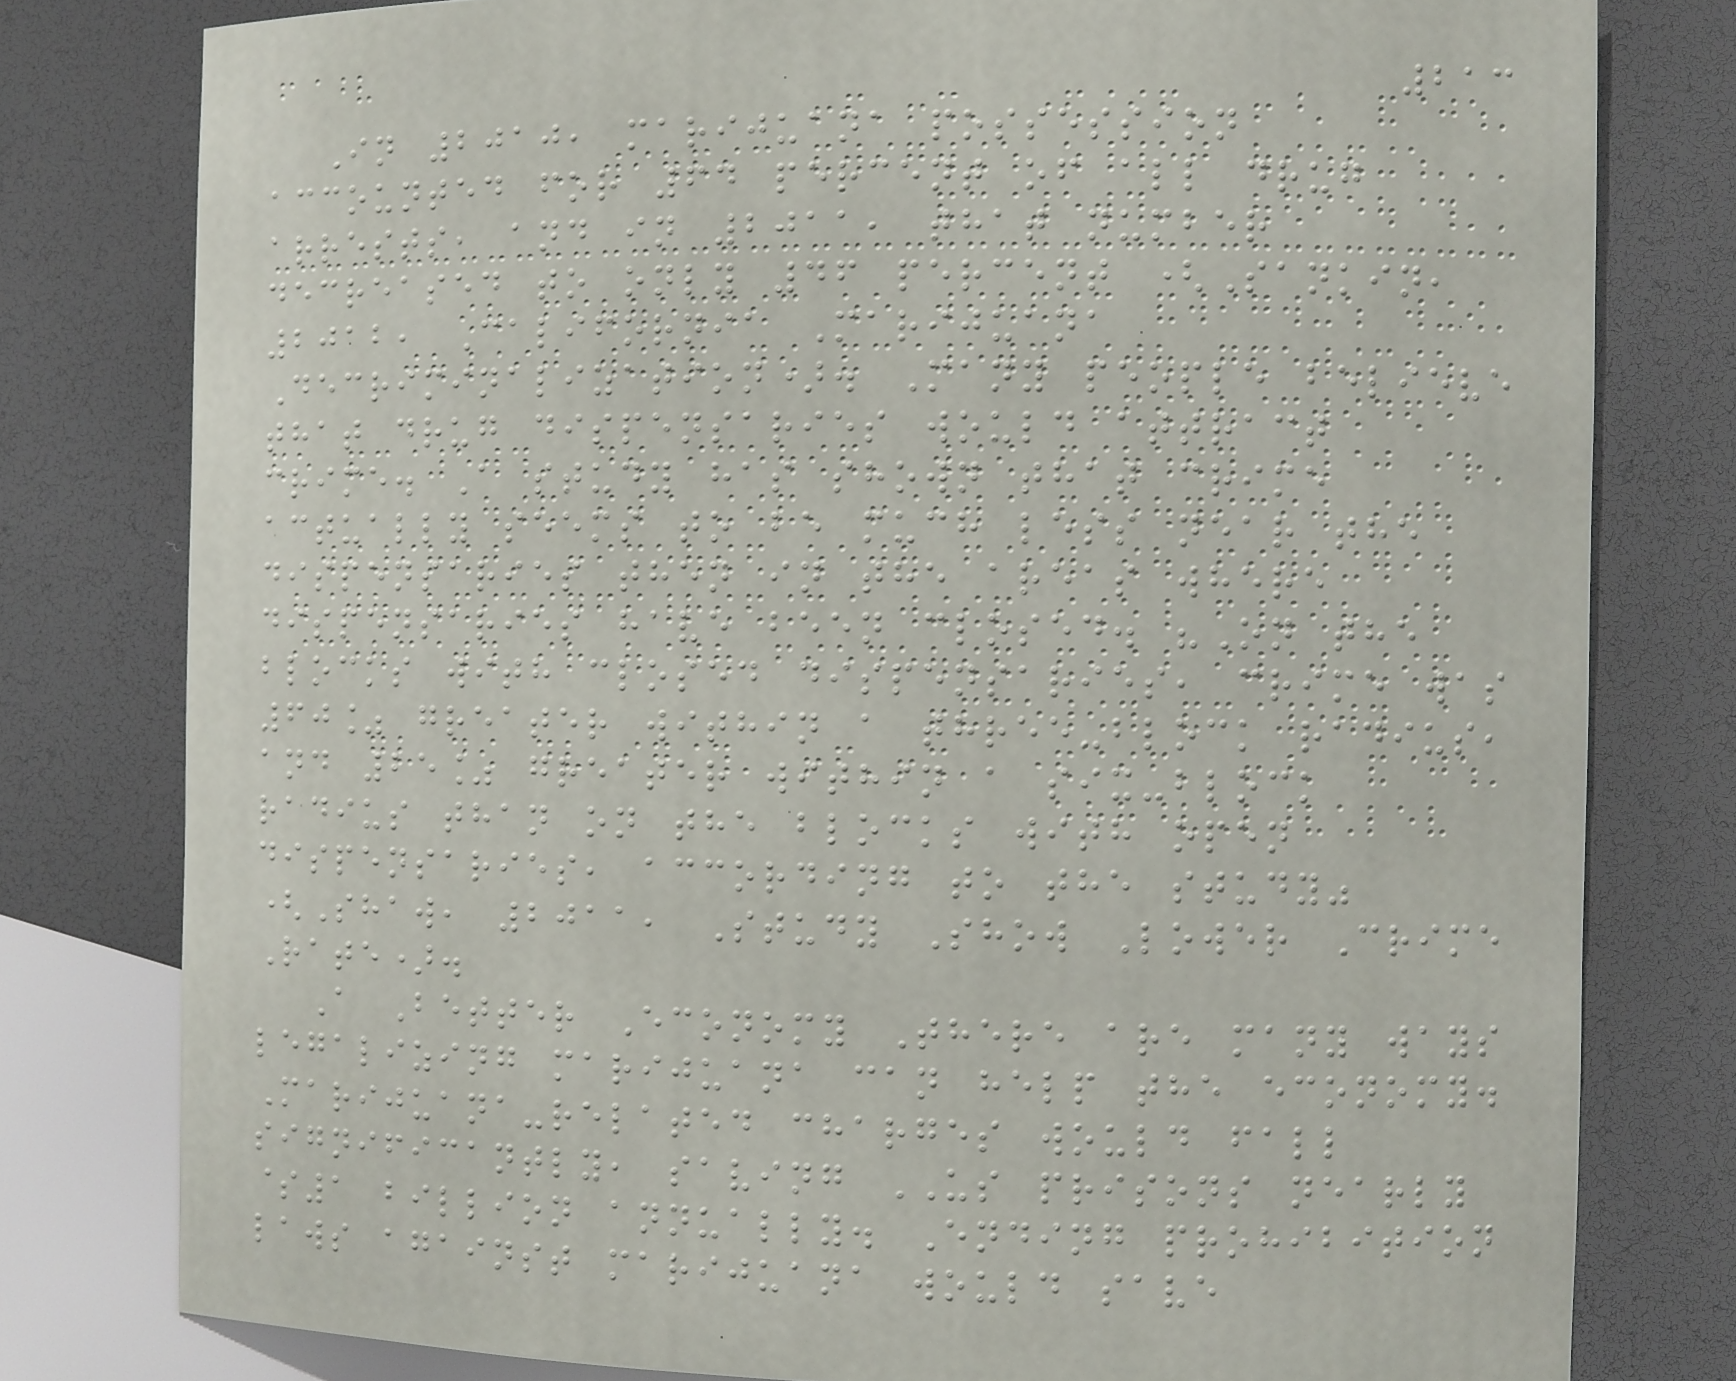213
In 2010, marijuana possession
accounted for 64 percent of all drug
arrests, and in 2011, that number
decreased to only 46 percent (Sankin,
2012, California Marijuana
Decriminalization). Many people believe
that drug dispensaries would attract
crime. A study has shown that crime
actually seems to be much less near the
dispensaries then in the areas where
dispensaries have been closed. "On the
blocks with closed dispensaries, crime was
60% greater within a three-block radius,
and 25% greater within a six-block
radius than on the blocks with open
dispensaries, according to the study"
(Shaw, 2011, Study Show Lower Crime
Rate).
A Better Economy There are many ways
legalizing marijuana can help the economy.
Marijuana-related charges would fall
significantly, saving US prisons nearly
$1 billion annually. Ending prohibition
laws against marijuana would save
